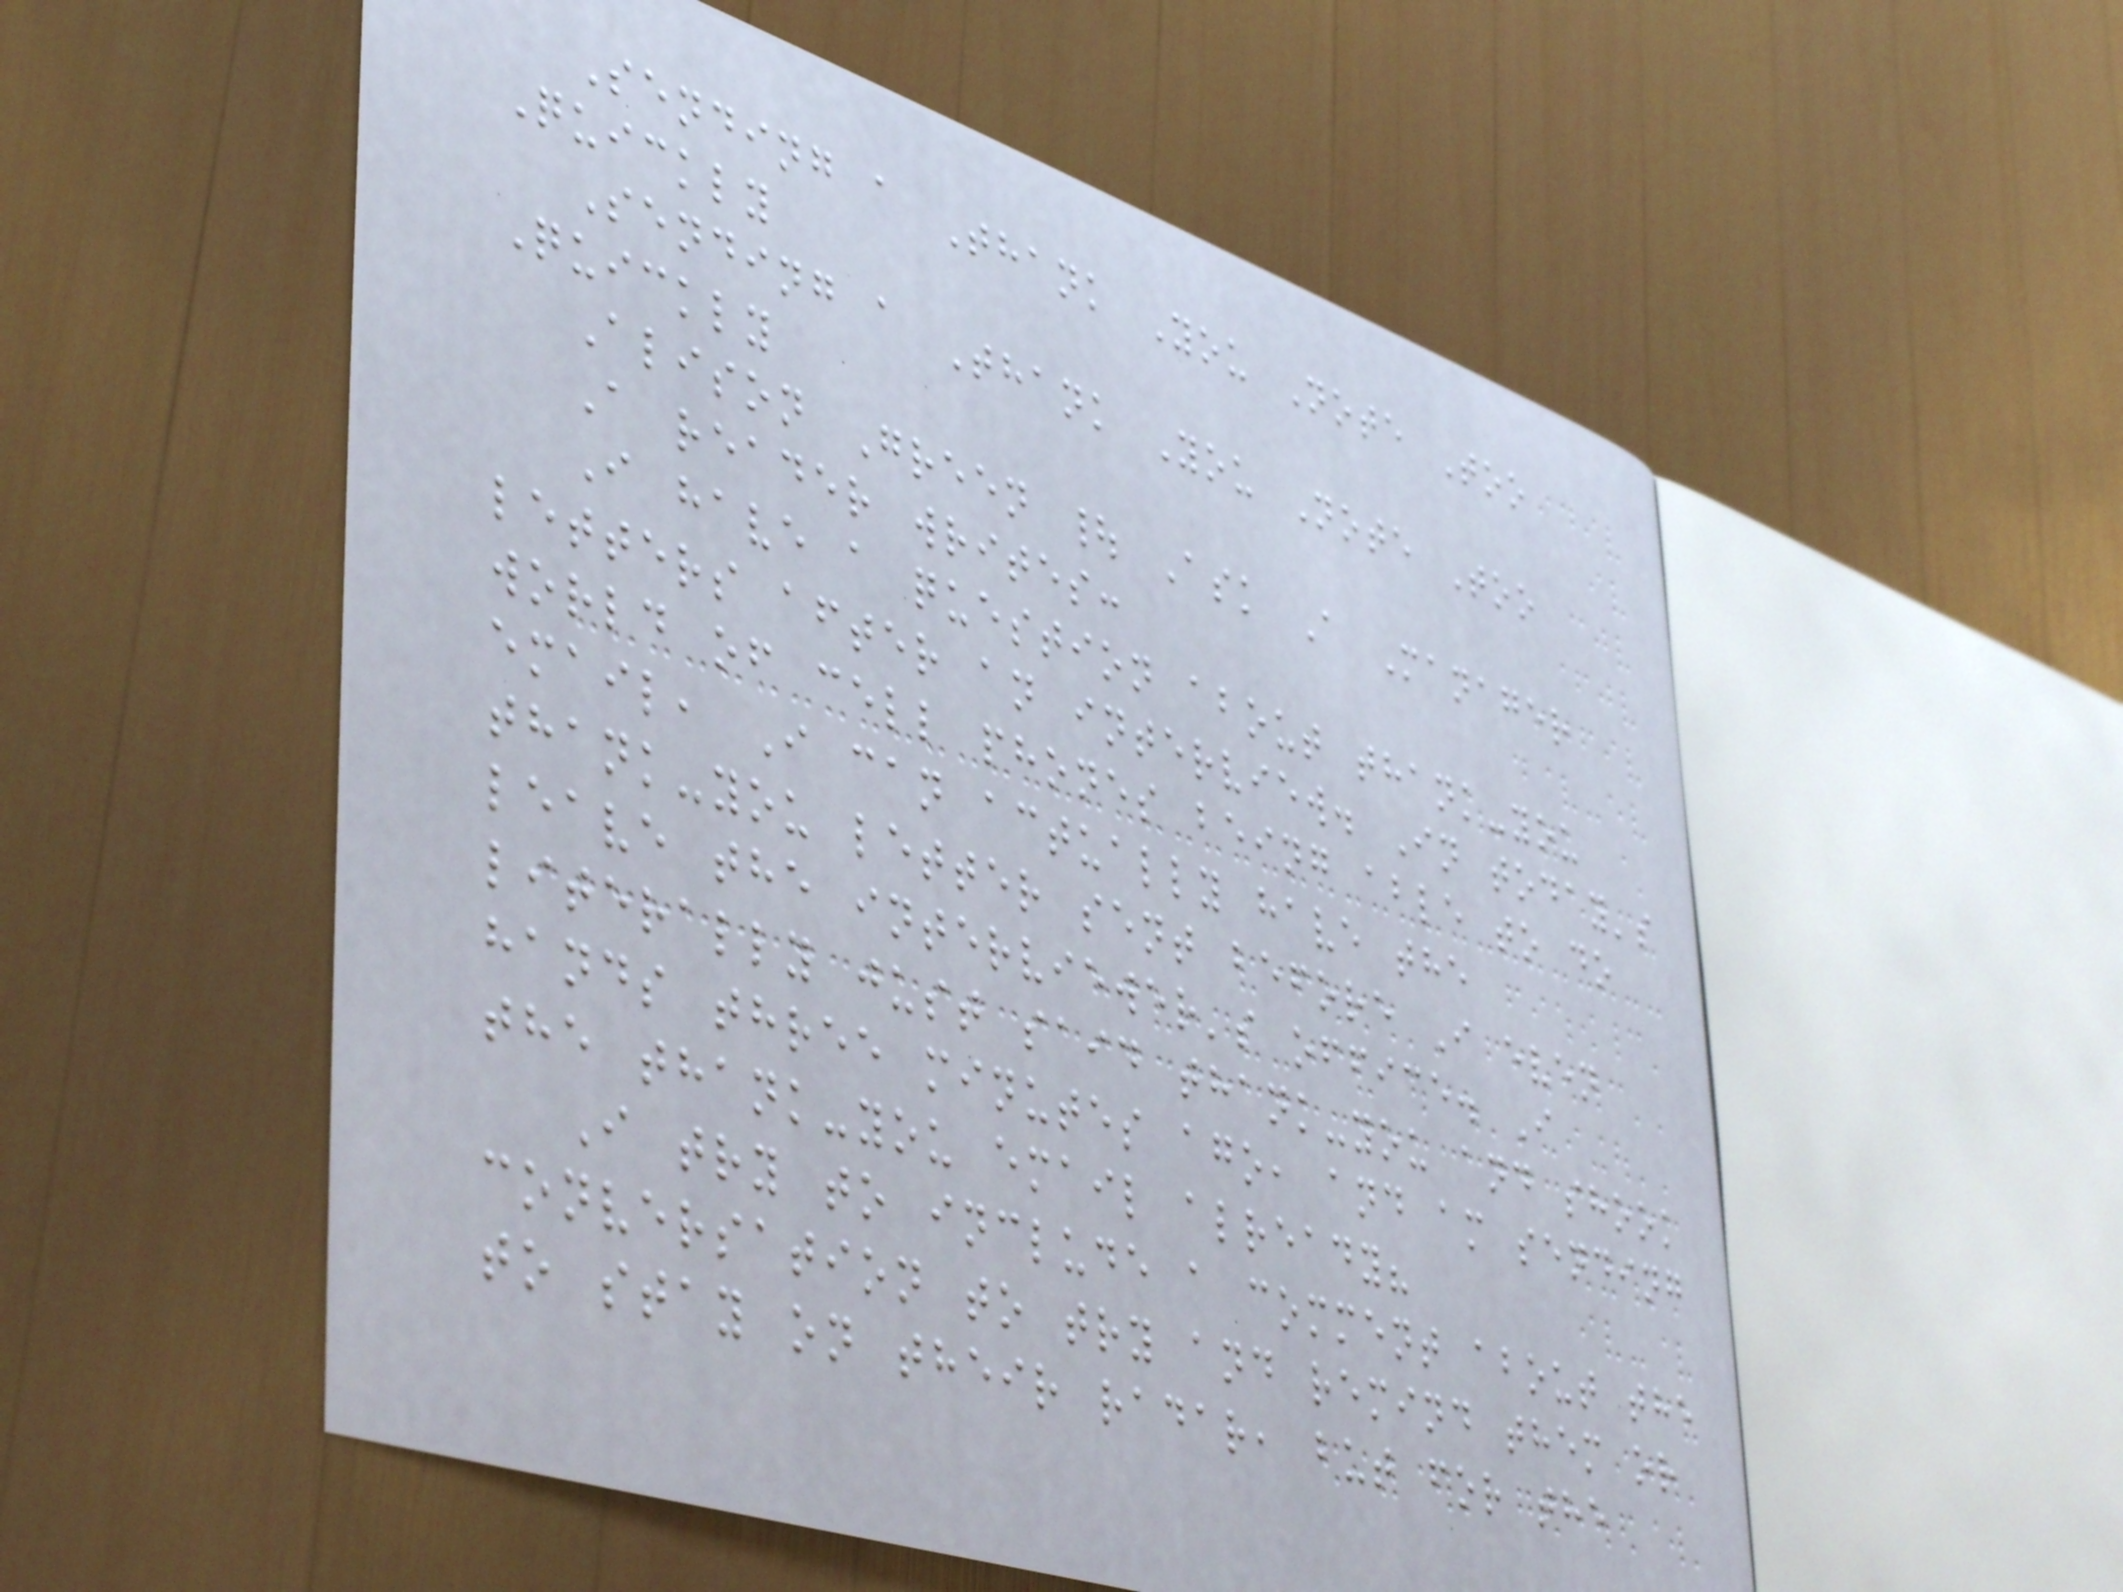Sending a Thank You Note Too
Quickly
Sending a Thank You Note Too
Quickly
Alison Green | Ask A Manager
A reader writes:
I have a question about thank-you
letters after an interview. In today's
world of cell phones being able to do
email, I can actually have the
thank-you letter sent before I even
leave the interviewer's office. I
literally just said thank-you and shook
hands three minutes ago, and am sending
the thank-you email already?
I try to include a comment about the
conversation to try and remind them or
to stay on their radar, but for the
